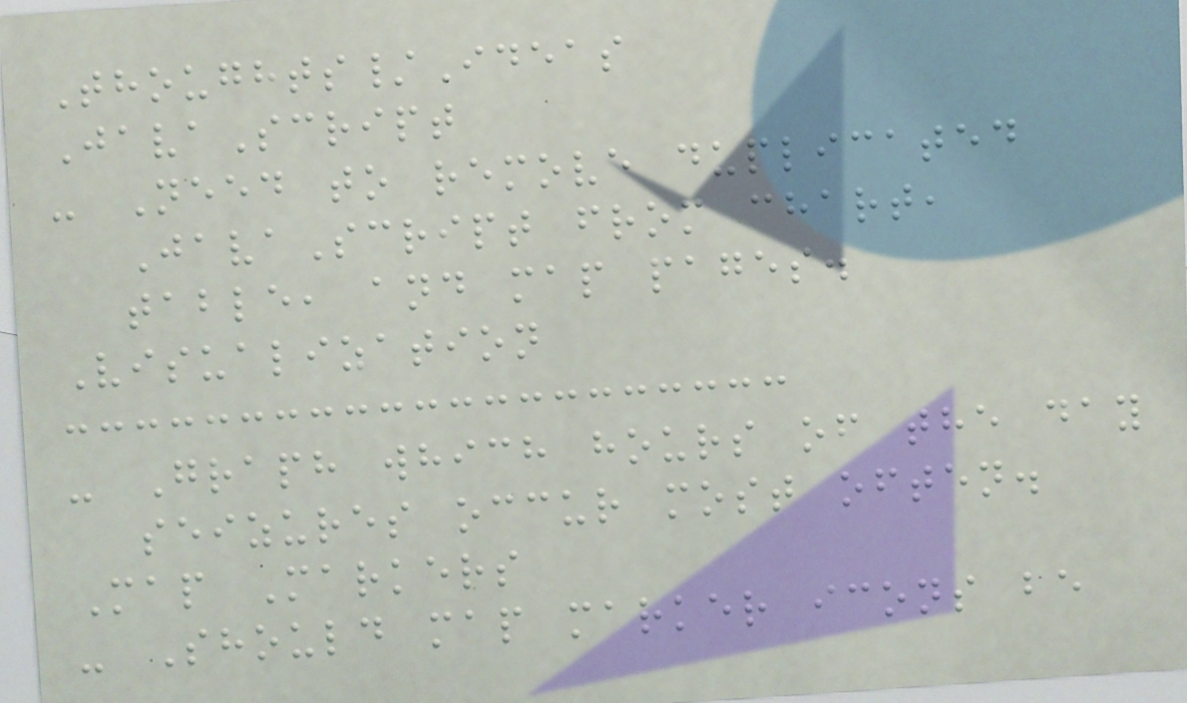Thoughts/Ideas
JavaScript
- Need to remove duplicated
JavaScript from chart,
table, and map pages.
Visualization
- Graph which hours of the day
seizures occur most often.
Map Markers
- Should map marker icons be
